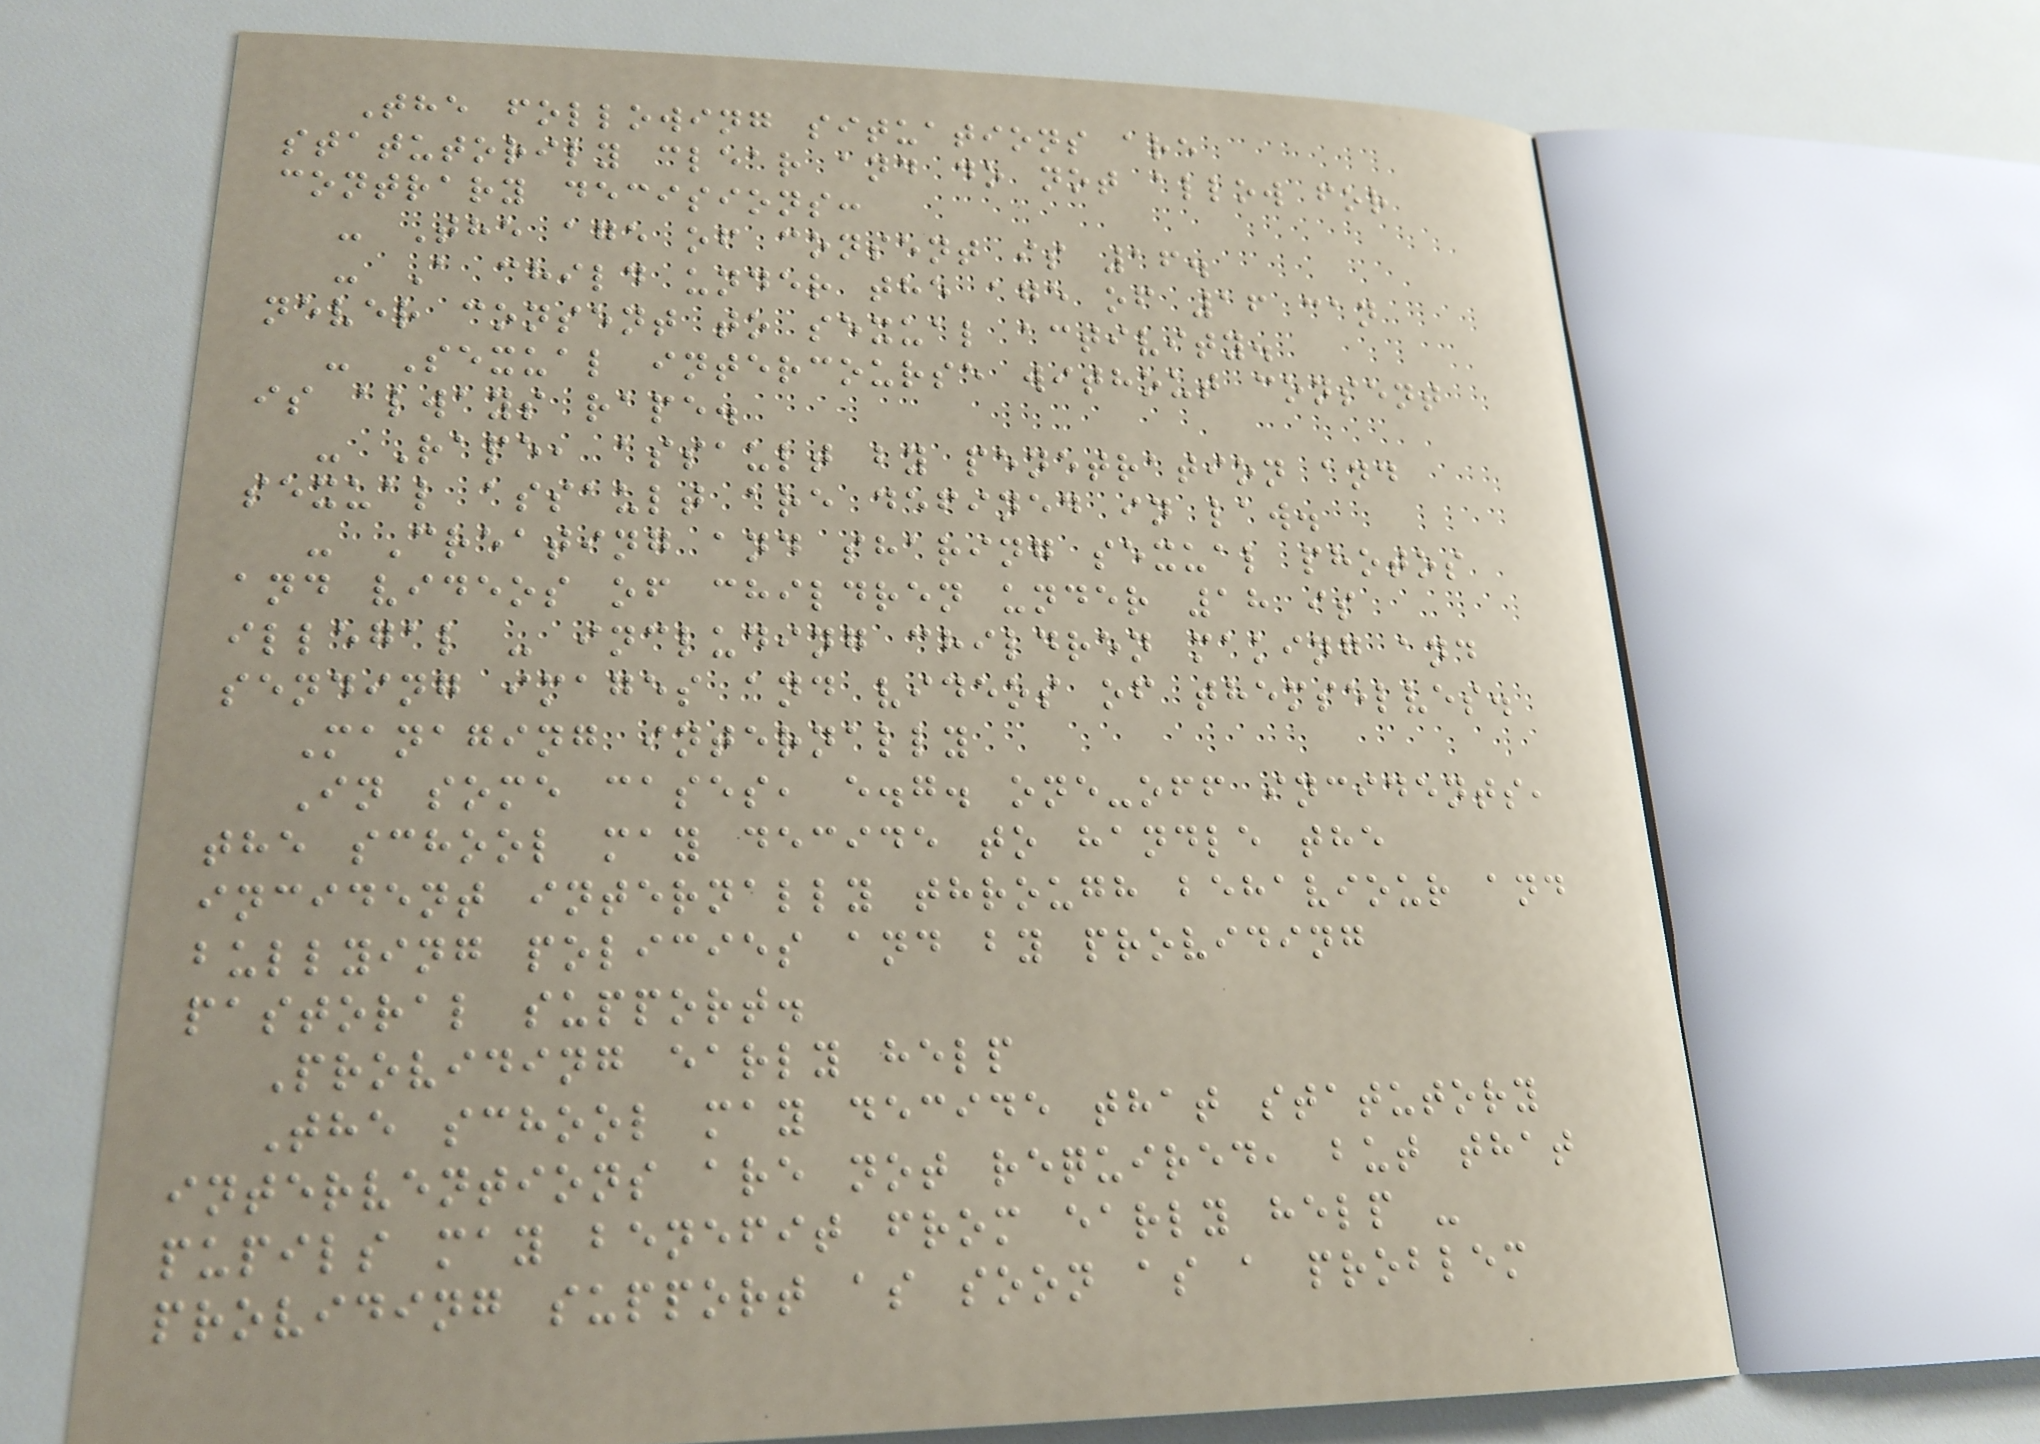The following situations are
statutorily clear and do not allow for
contrary decisions:
- The age of consent is 16.
- A child under the age of 16 can
never consent to sexual activity.
- Sexual intercourse without consent
is always rape.
- Rape, assault by penetration and
sexual assault are defined in law.
- Creating and sharing sexual photos
and videos of children under 18 is
illegal - including children making and
sending images and videos of themselves.
Managing internally
In some cases, e.g. one-off incidents,
the school may decide to handle the
incident internally through behaviour and
bullying policies and by providing
pastoral support.
Providing early help
The school may decide that statutory
interventions are not required, but that
pupils may benefit from early help -
providing support as soon as a problem
